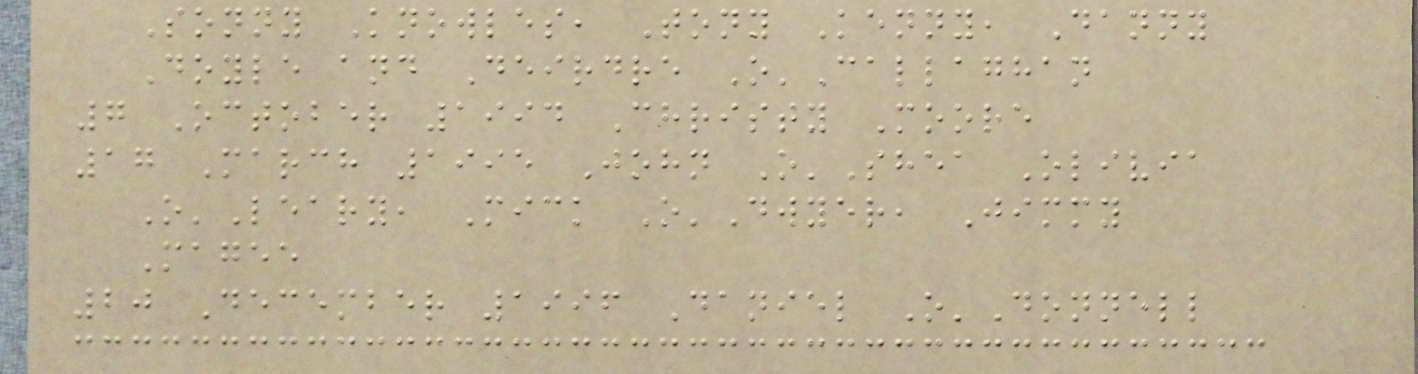Sonny Knowles, Tony Kenny, Danny
Doyle and Deirdre O'Callaghan
7 October 1994 Christy Moore
17 March 1995 John O'Shea Olivia
O'Leary, Mick O'Dwyer, Jimmy
Magee
20 December 1996 Daniel O'Donnell
